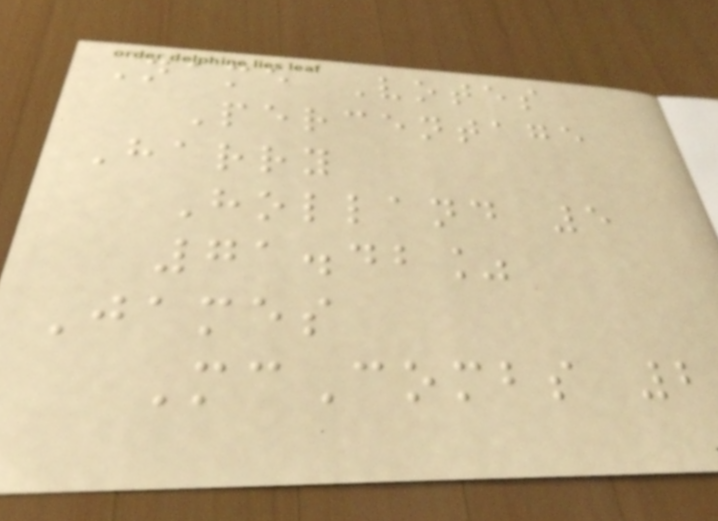Name Votes
Percentage
Harry
Holland 5
71.42%
James
McCombs 2
